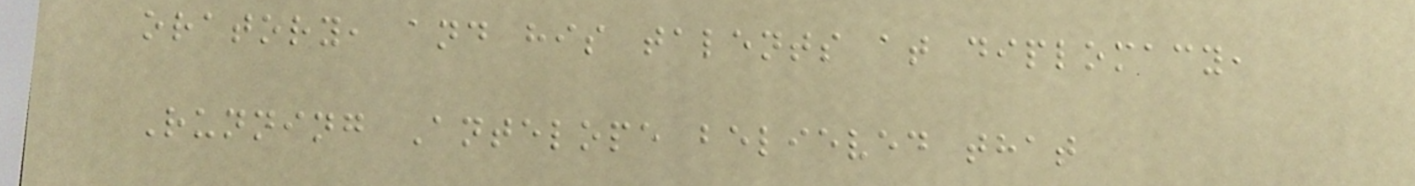oratory, and his talents at diplomacy,
Running Antelope believed that
